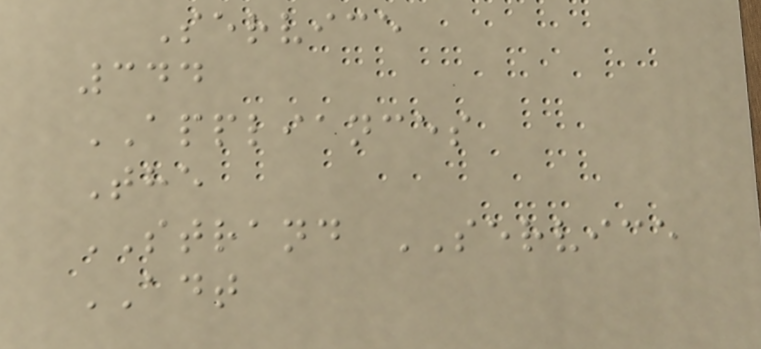Service
344
APPLIANCES
The
STRAND SERVICE
ADT
